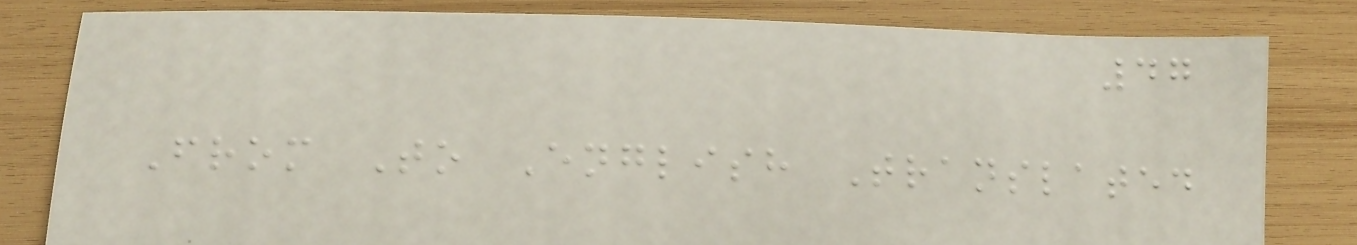47
From To English Translated
